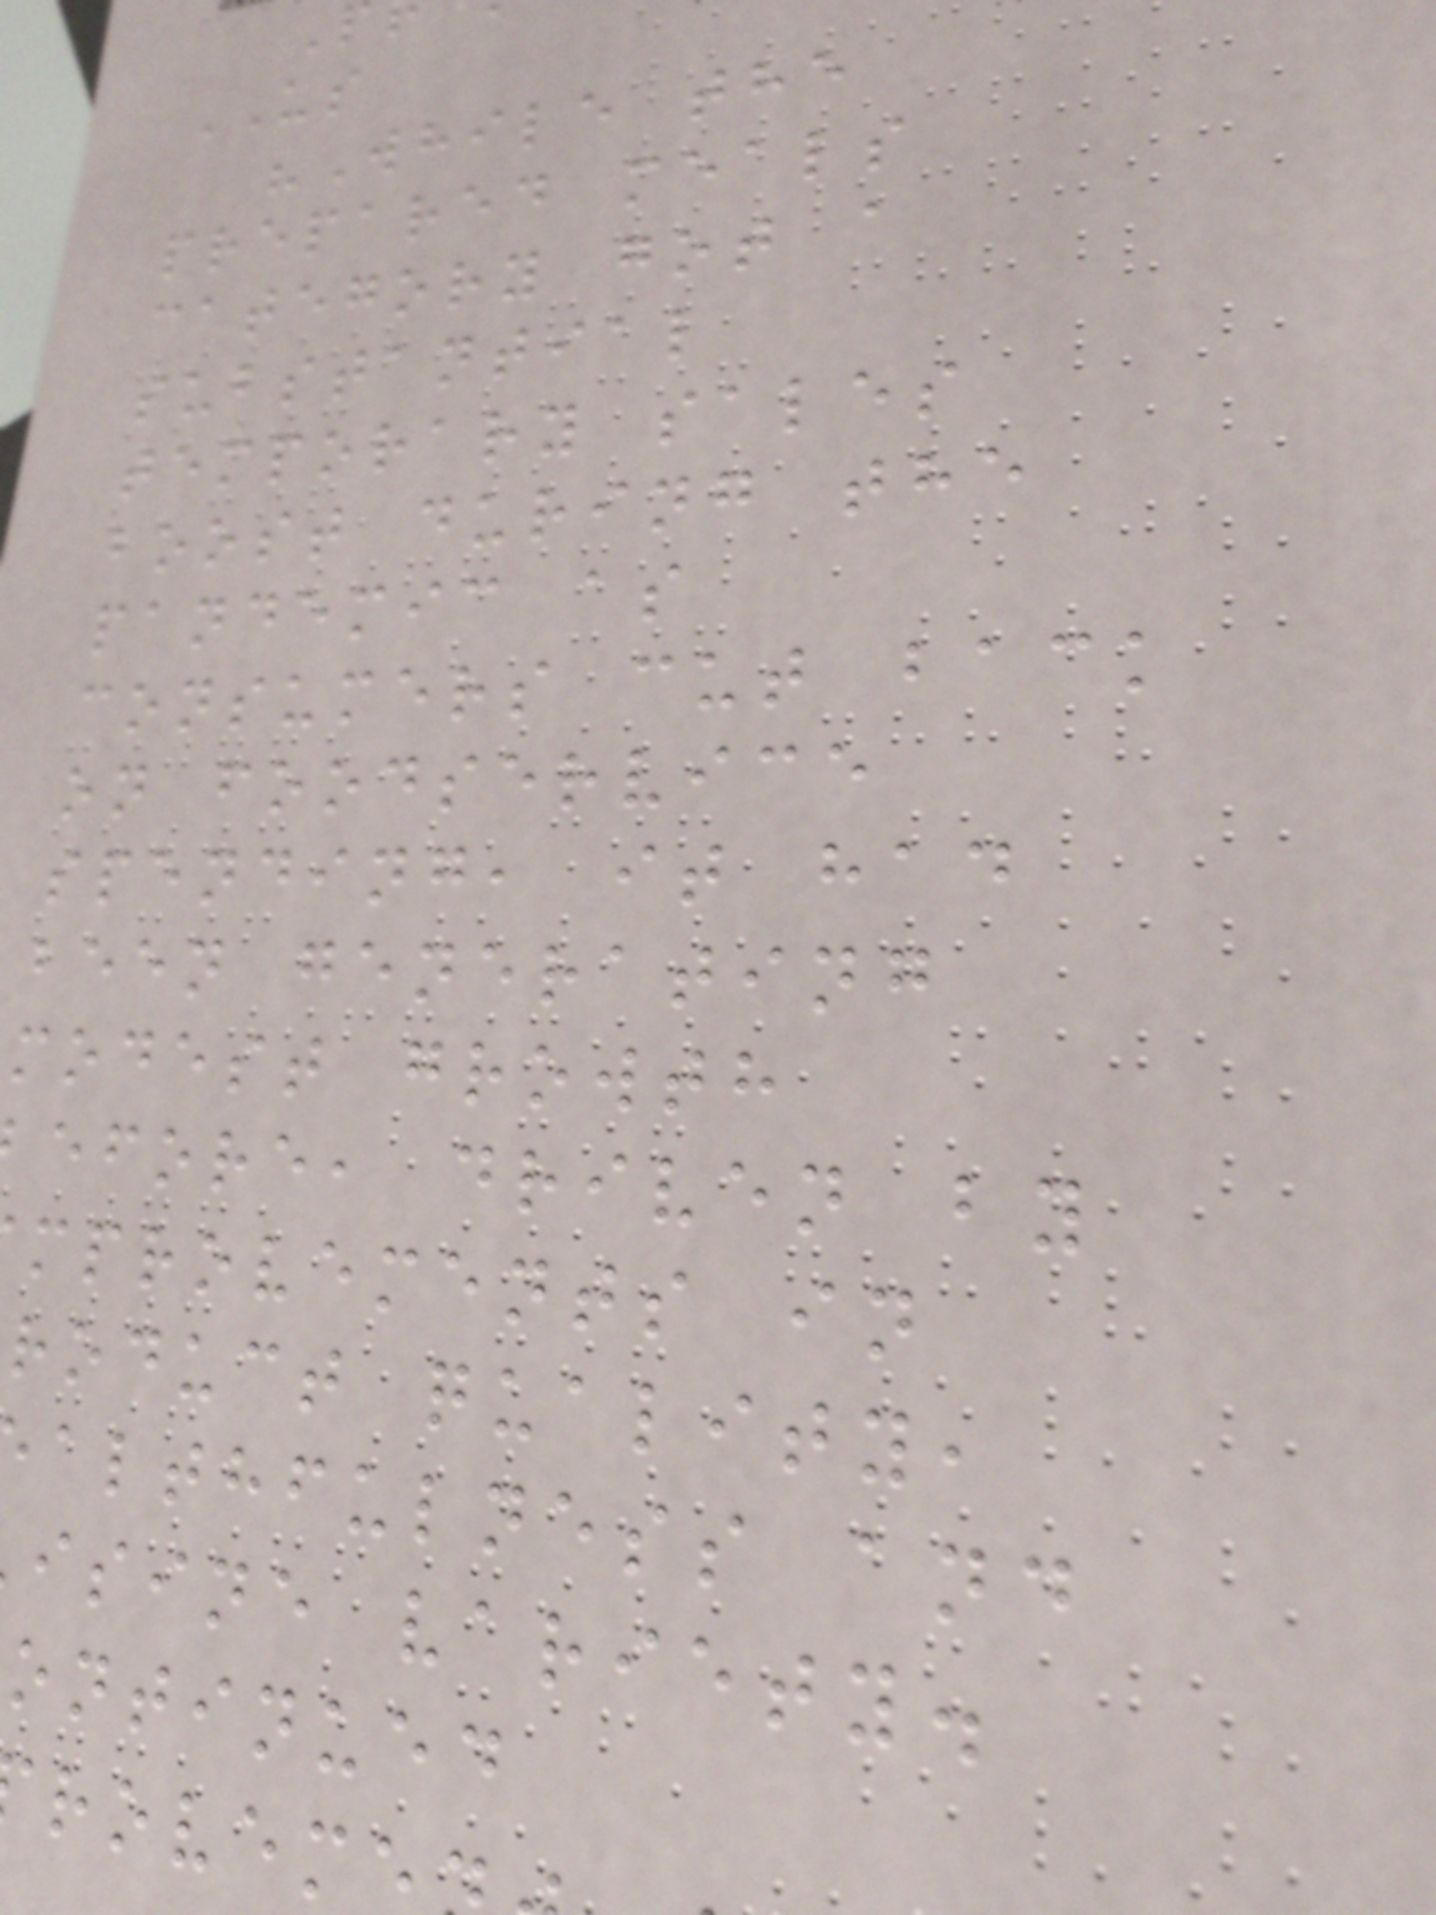US
"While the
prepared meals
category got a
substantial
temporary sales
boost during the
pandemic as
consumers cut back
on foodservice
spending, it had
been generating
modest growth
efore, driven by
mprovements in
roduct quality,
althfulness and
isine variety.
ontinued
